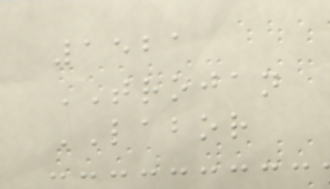1521
TROJAN
LABOR
